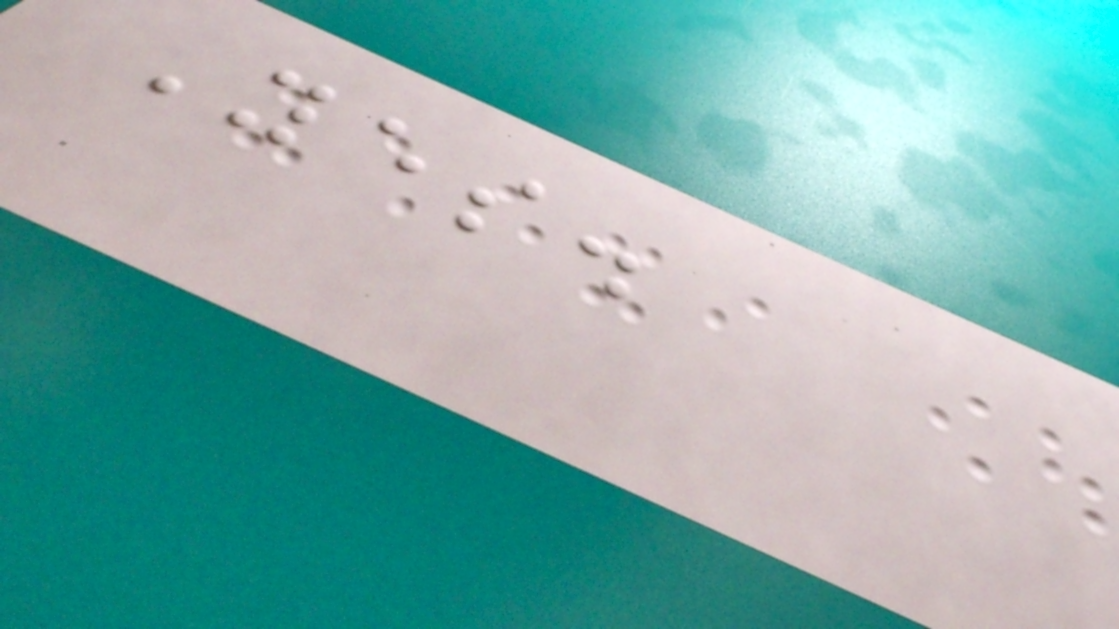Yes.
